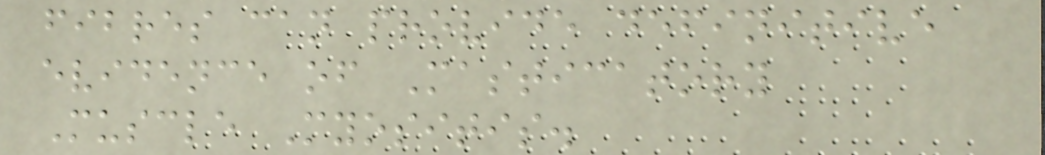fibres can provide definitive
evidence of Masticatory
Muscle Myositis.
